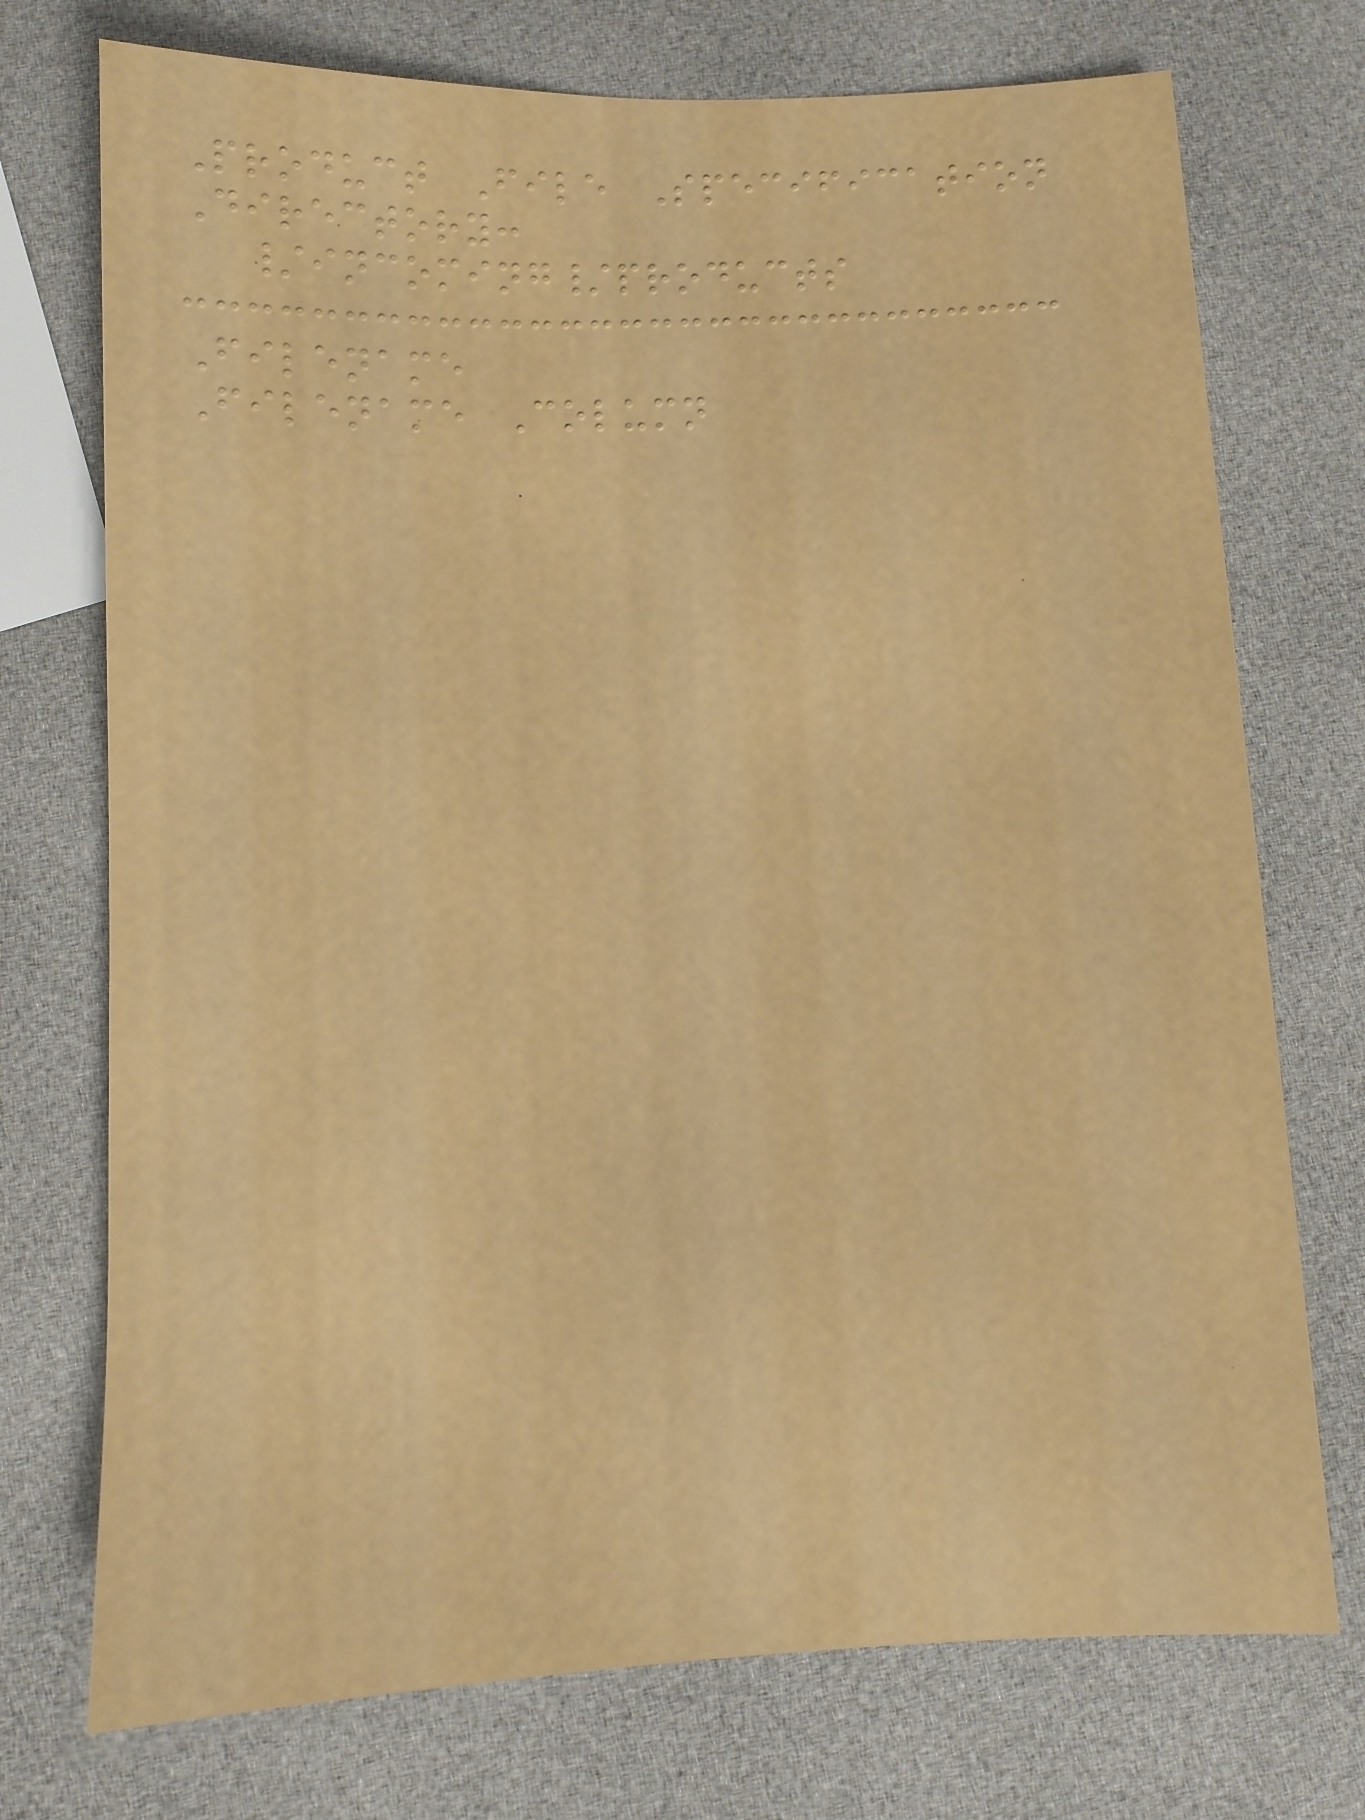Product File Specification
Directory:
/incoming/products
Filename
Filename Column
